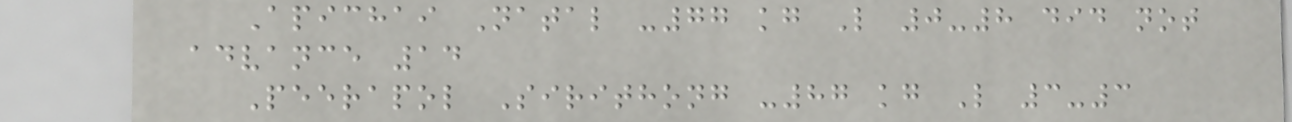Apichai Natal -77 kg L 0-8 did not
advance 14
Peerapol Sirithong -87 kg L 3-3
